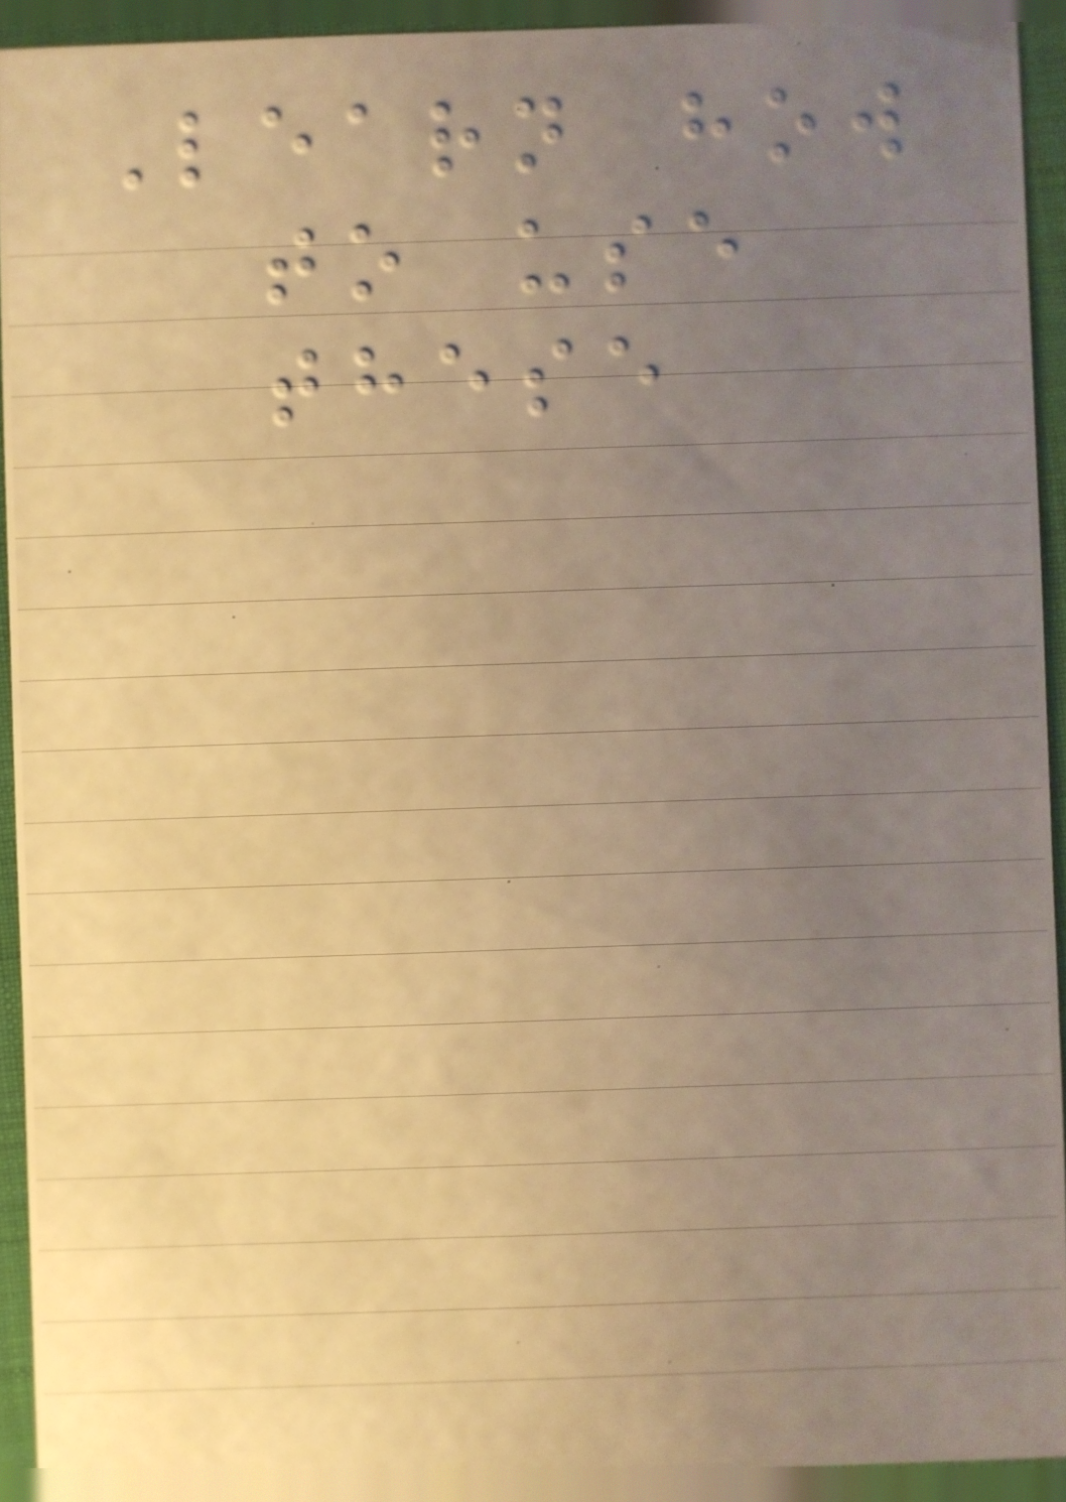Learn how
to use
these
